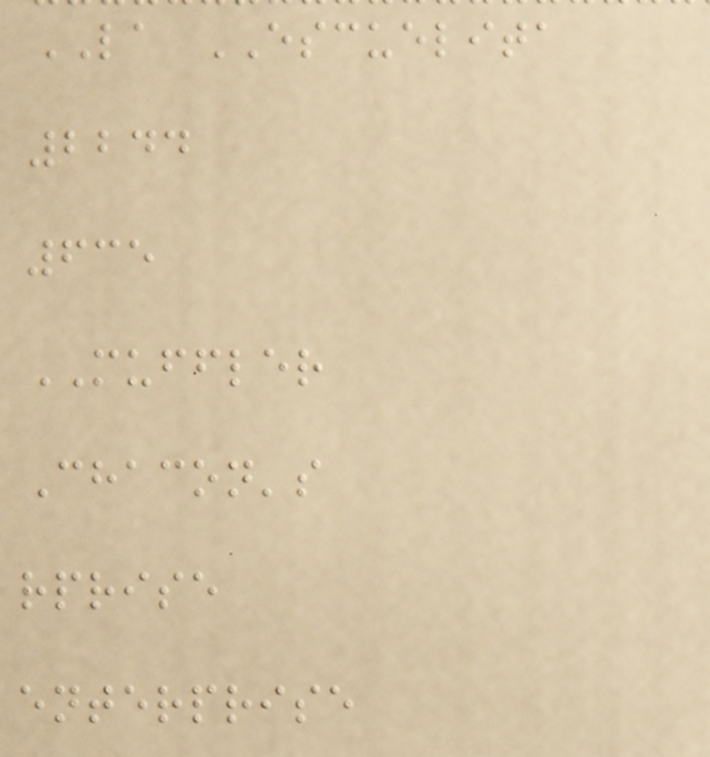LA ESCUELITA
2244
635
MUFFLER
Chacon's
rprise
enterprise
